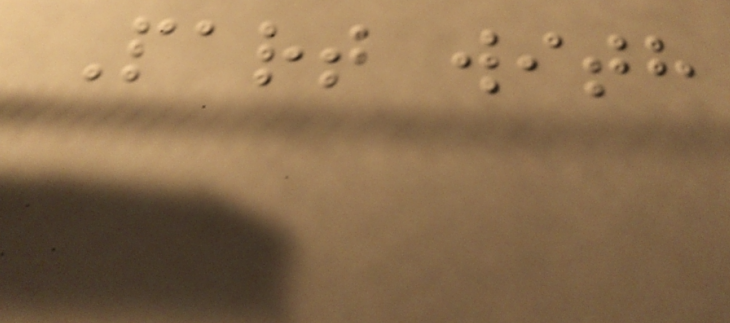Part with
